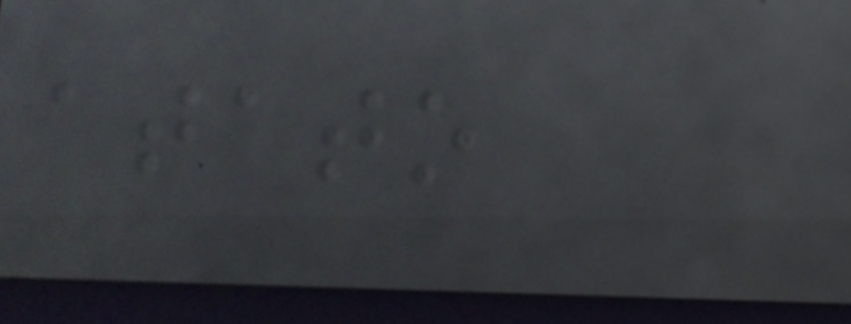atato
